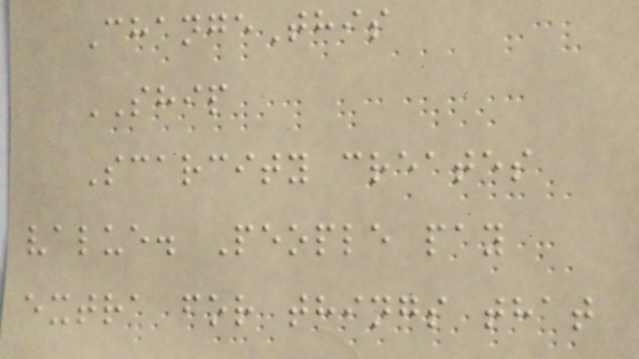ChangeThis
SHIP
Scarcity creates
value. People pay
extra for things that
